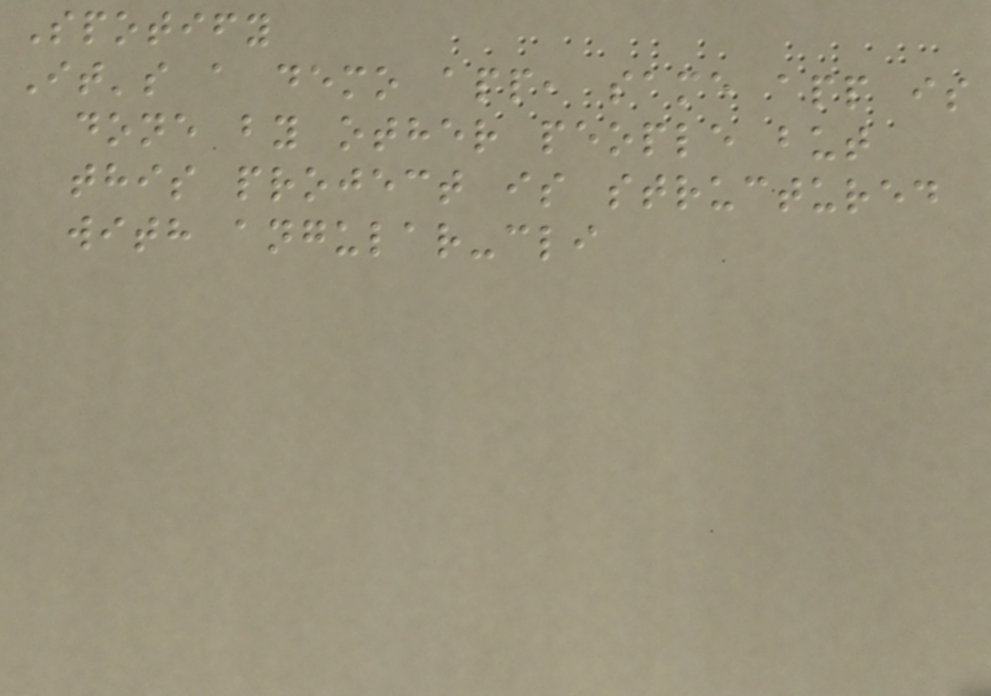Spotify
It's a demo app, same app is
done by other people but
this project is structured
with angular-cli
